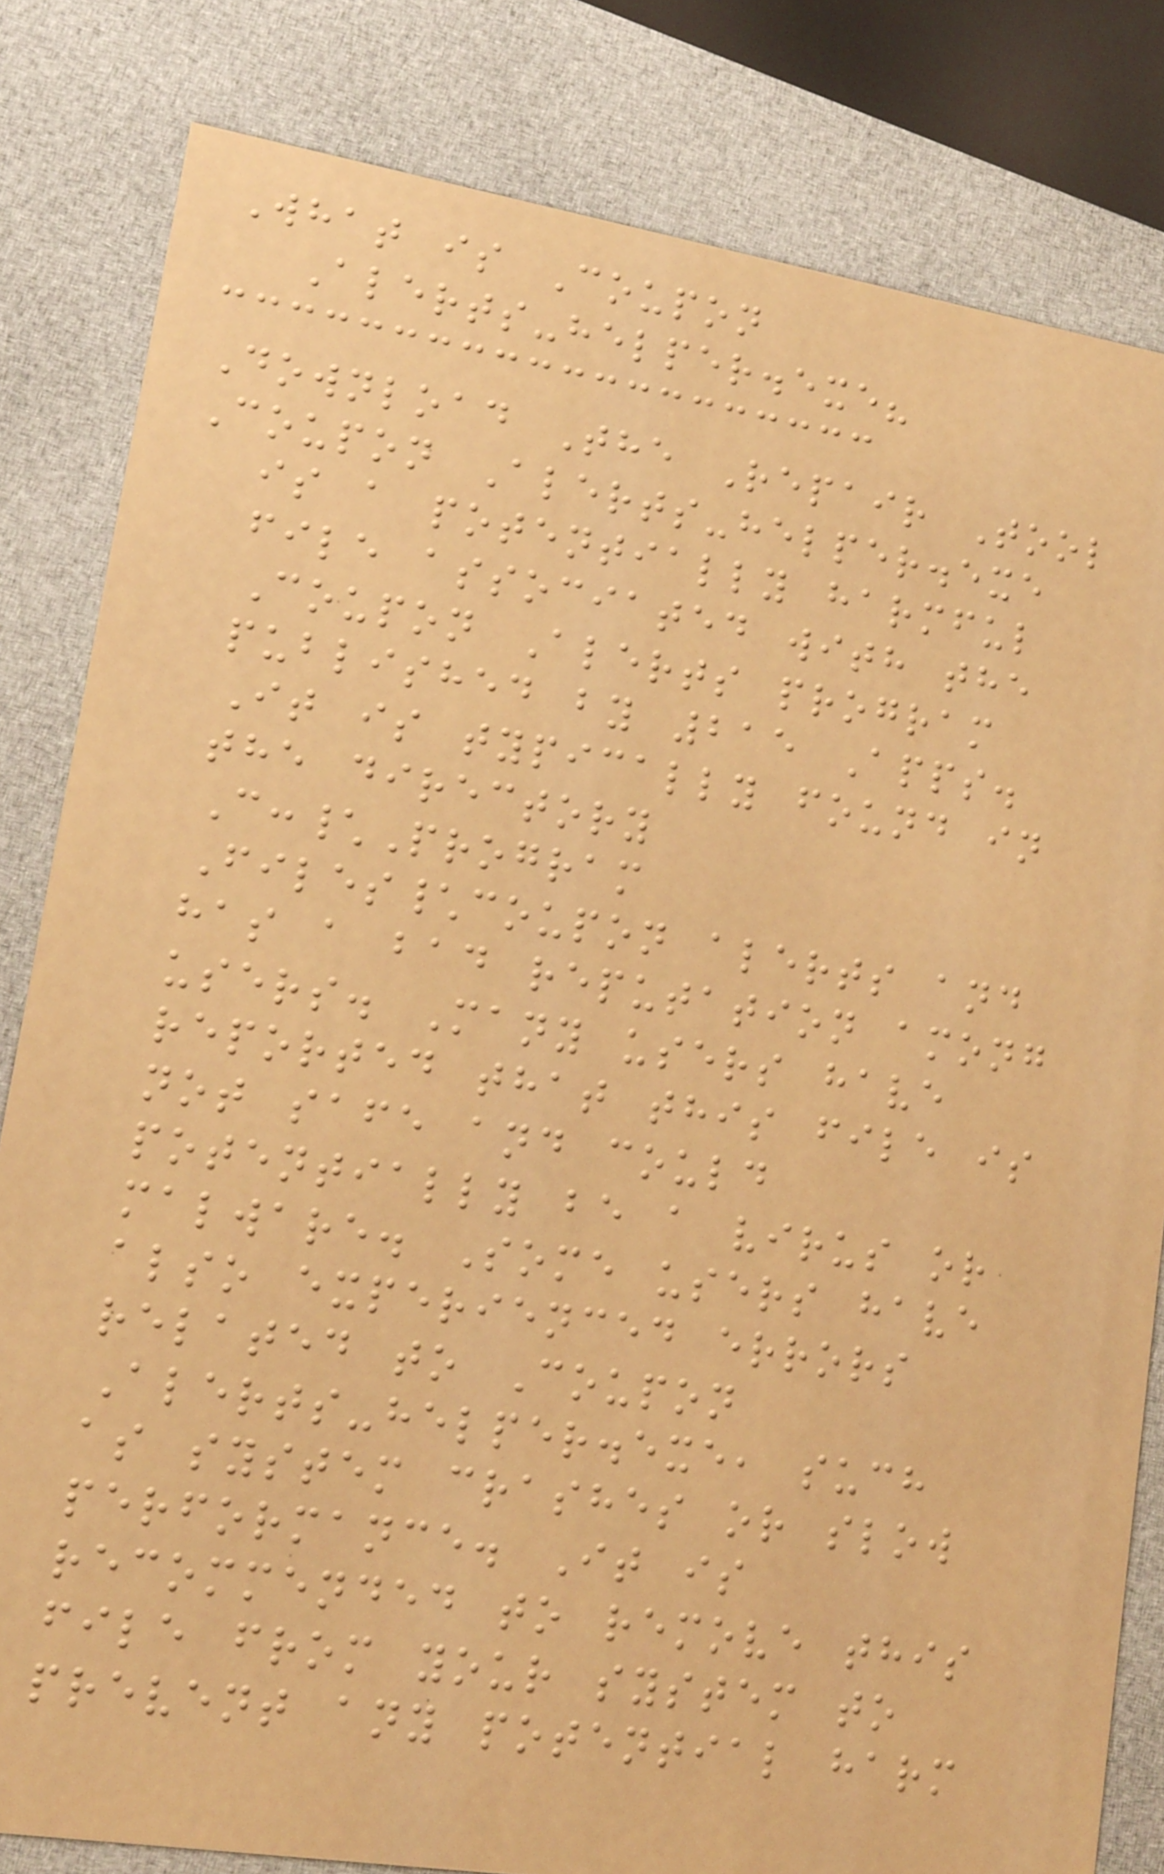What is Coupon
Alerts-helper.exe?
Download The Repair Tool
Coupon Alerts-helper.exe
is a potentially harmful
file associated with the
Coupon Alerts program
published by 215 Apps.
It is typically found in
the directory
C:\Program
Files\coupon alerts and
has a bad reputation among
users. Many users have
reported that this file is
not safe and could
potentially be a virus or
malware. Some users have
also experienced errors
related to Coupon
Alerts-helper.exe, such
as system crashes or slow
performance. It is
recommended to remove this
file from your system to
prevent any potential harm
